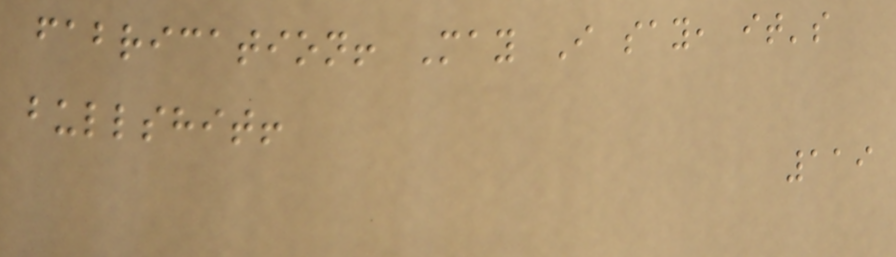fabrication! May I say, it's
bullshit!
119
